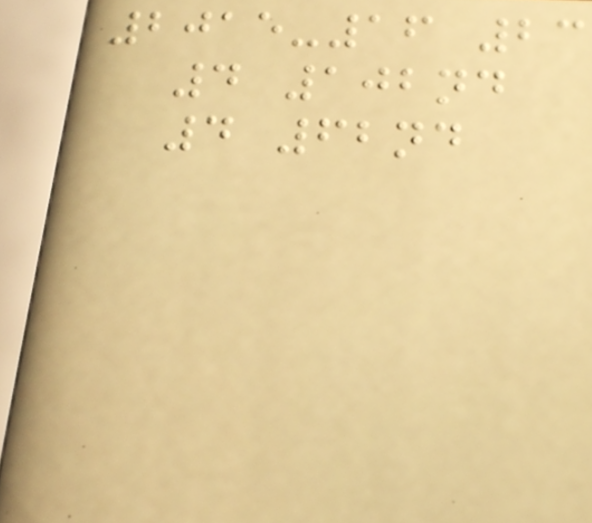2015-16 23
4 102nd
4 62nd
